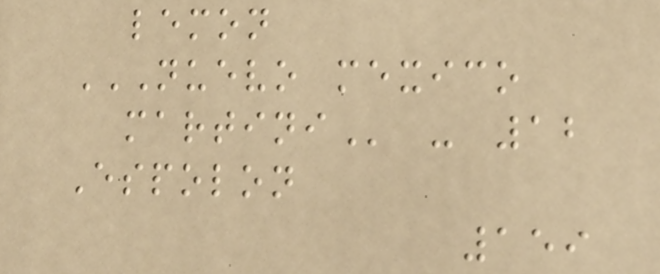lemon
NUEVO MEXICO
MARTINI - 12
Espolon
159
